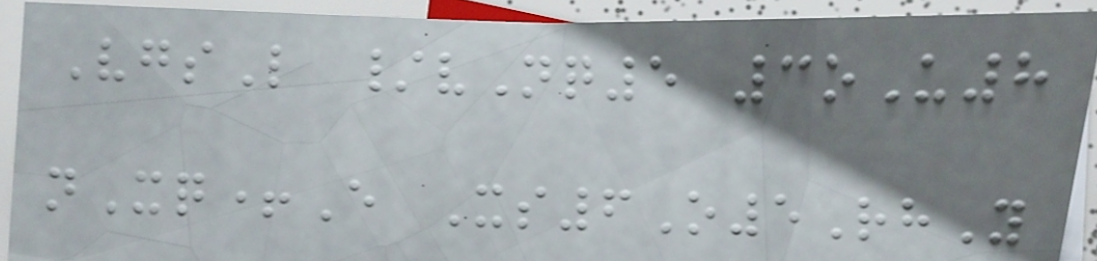VgsL /vNq5 3oU8
nXq+E Xs6O5RhY
